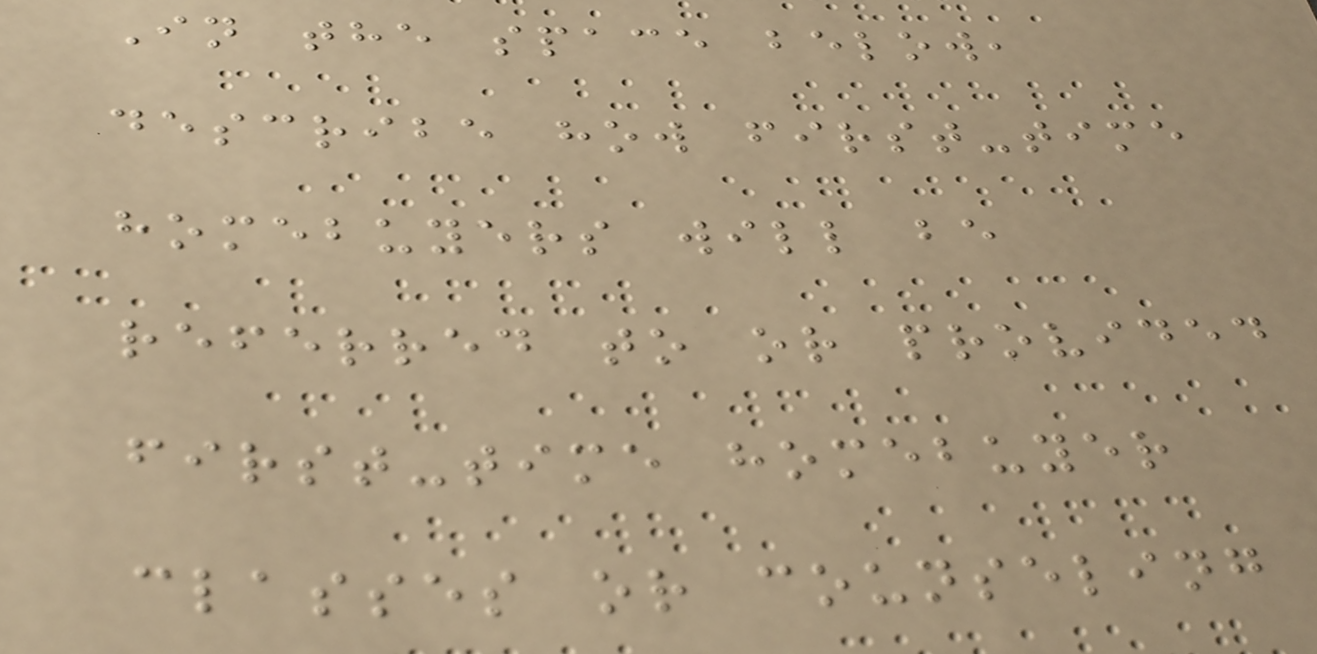In the space below,
describe how first-time
homebuyers will be
referred to or provided
first-time homebuyer
classes or counseling
